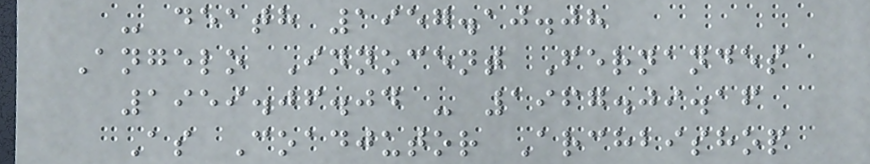- death 1957.10.08
Angelo Innocent Fernandes
1959.06.04 - 1967.09.16
As Coadjutor Archbishop
